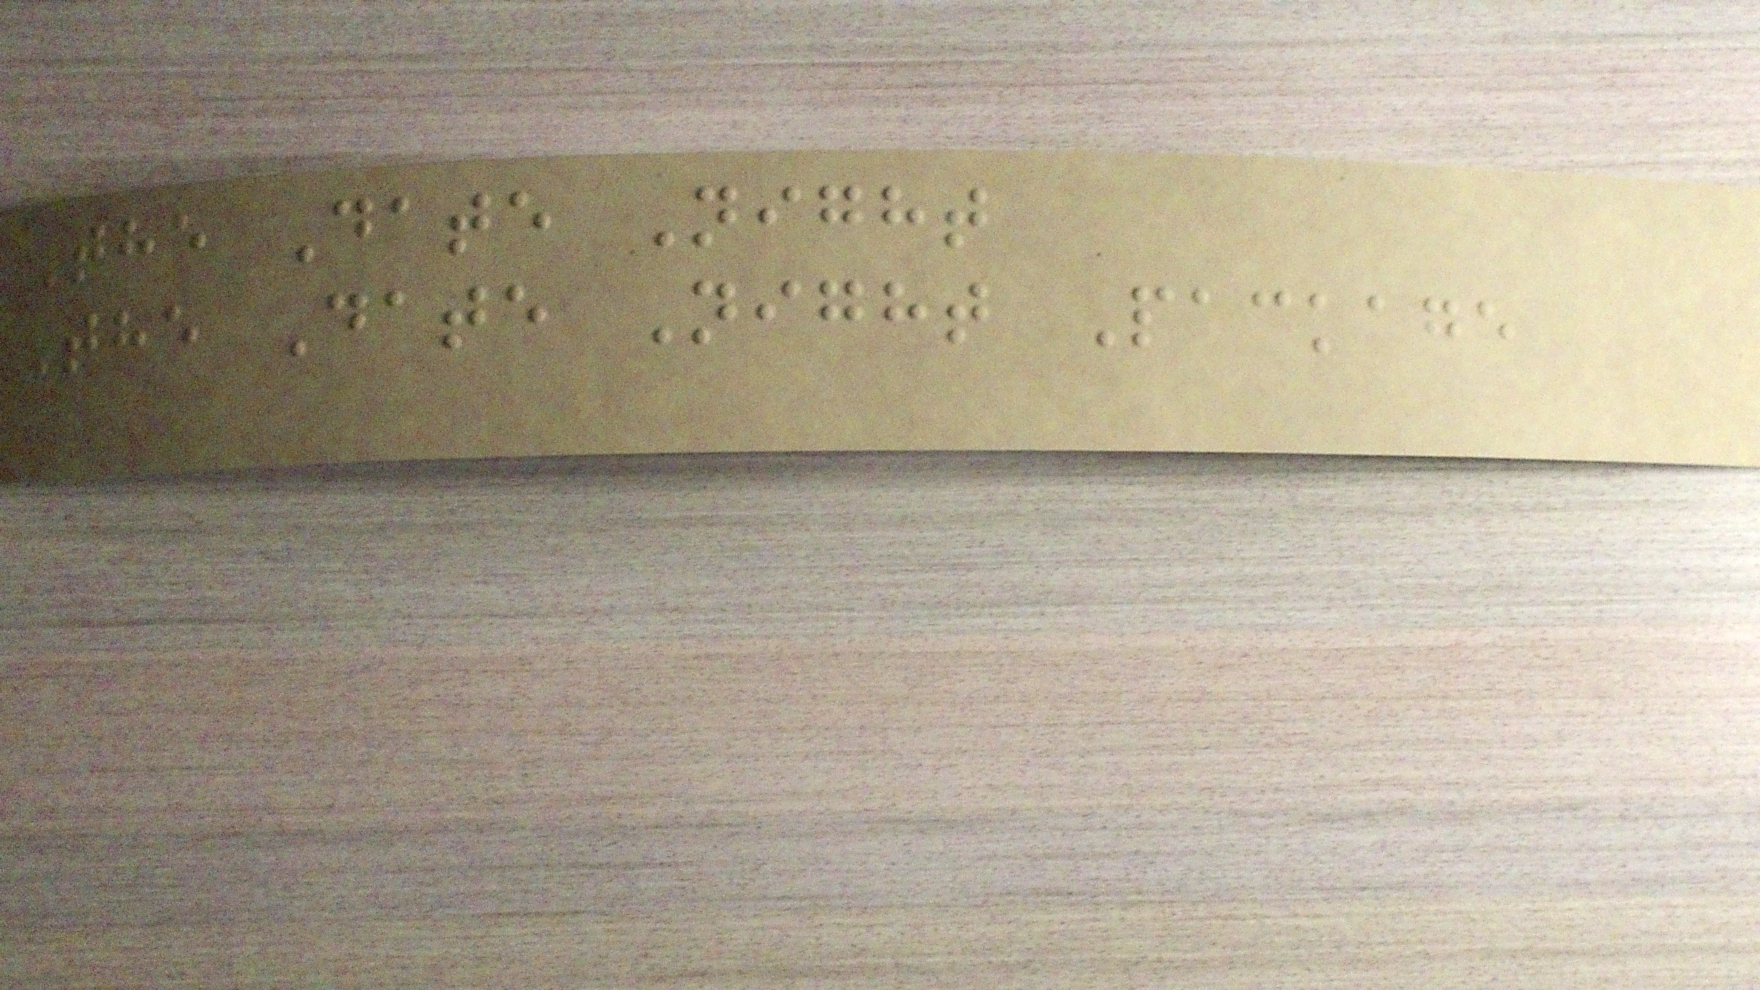The Date Night
The Date Night Package
